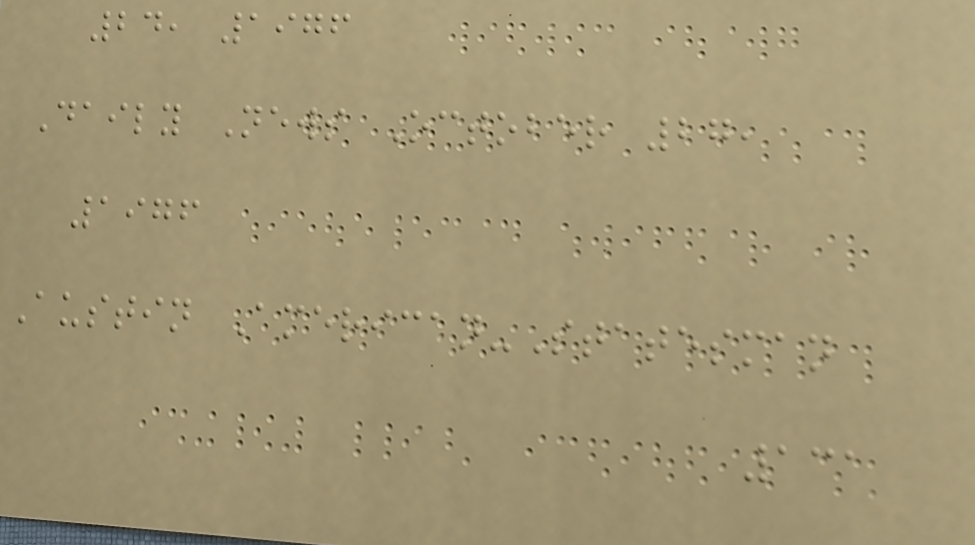24, 1976
Daily News October 27,
1976
Austin American-Statesman
131
